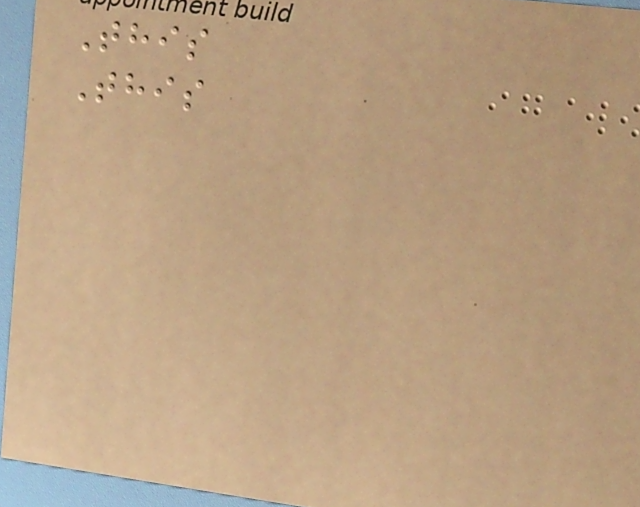This
This
